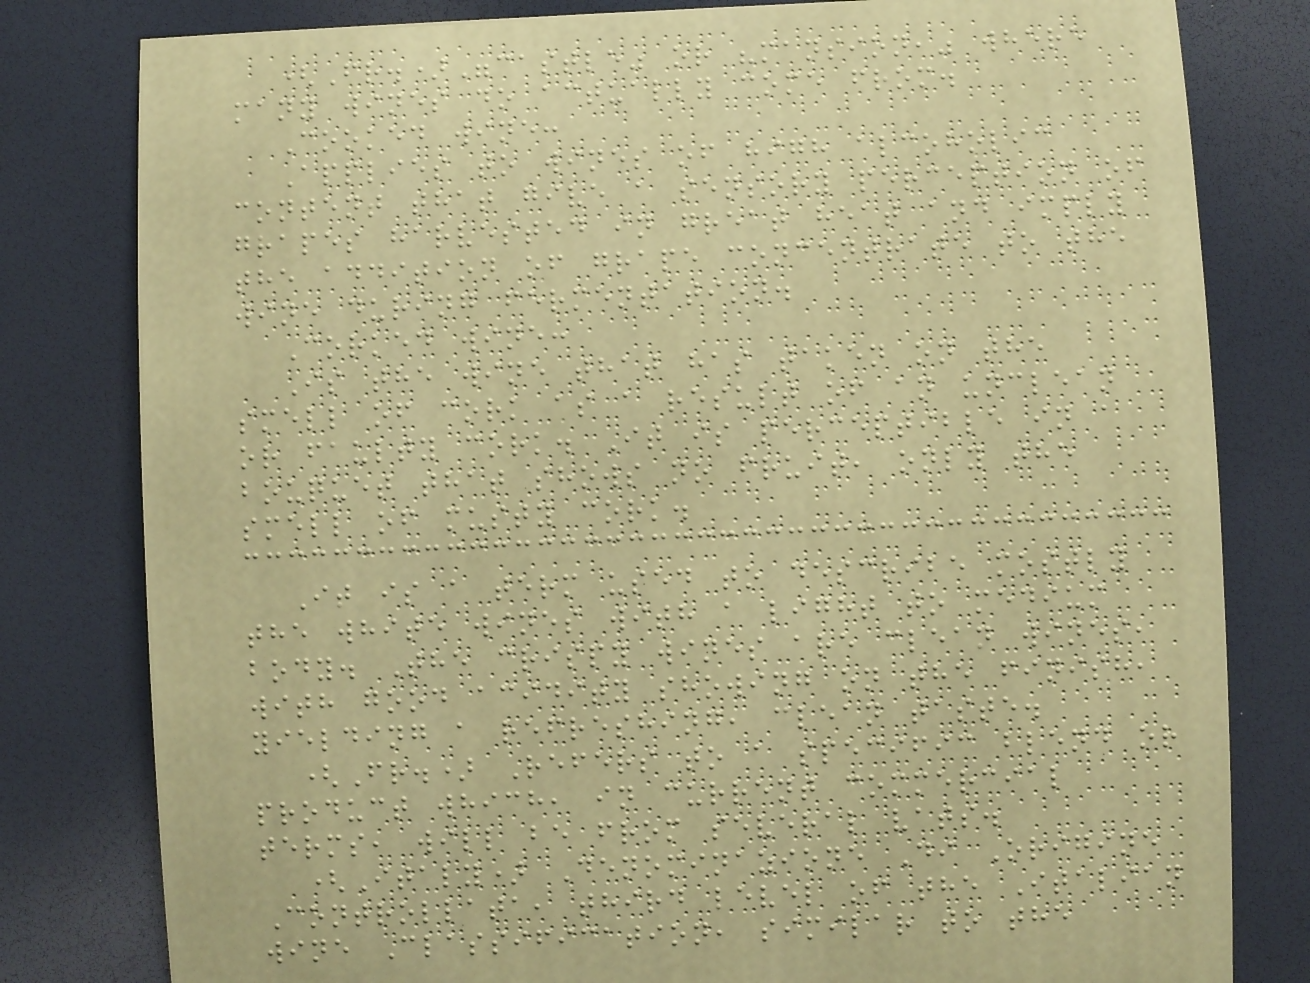(Fr.)"castle" or "mansion," where
many wines do actually come from.
Cooked wine:
Applies to wines of high alcoholic
content that give a sensory perception of
grapes harvested in great heat and imply
the addition of grape concentrate to the
wine during fermentation.
Corked wine:
Is the wine that has taken on the
smell of cork as a result of an unclean
or faulty cork. It is perceptible in a
bouquet that shows no fruit, only the
smell of musty cork.
It is a term used to describe mostly
the white wines with a light to medium
body. The crispy wines are clean wines,
with good acidity showing on the finish,
yielding a refreshing, clean taste.
(Fr.) Refers to a specific blend or
product which, in current commercial
terms, will be from several vats.
(Italy) Denominazione Di Origine
Controllata, third level of the Italian
wine Classification, similar to the
